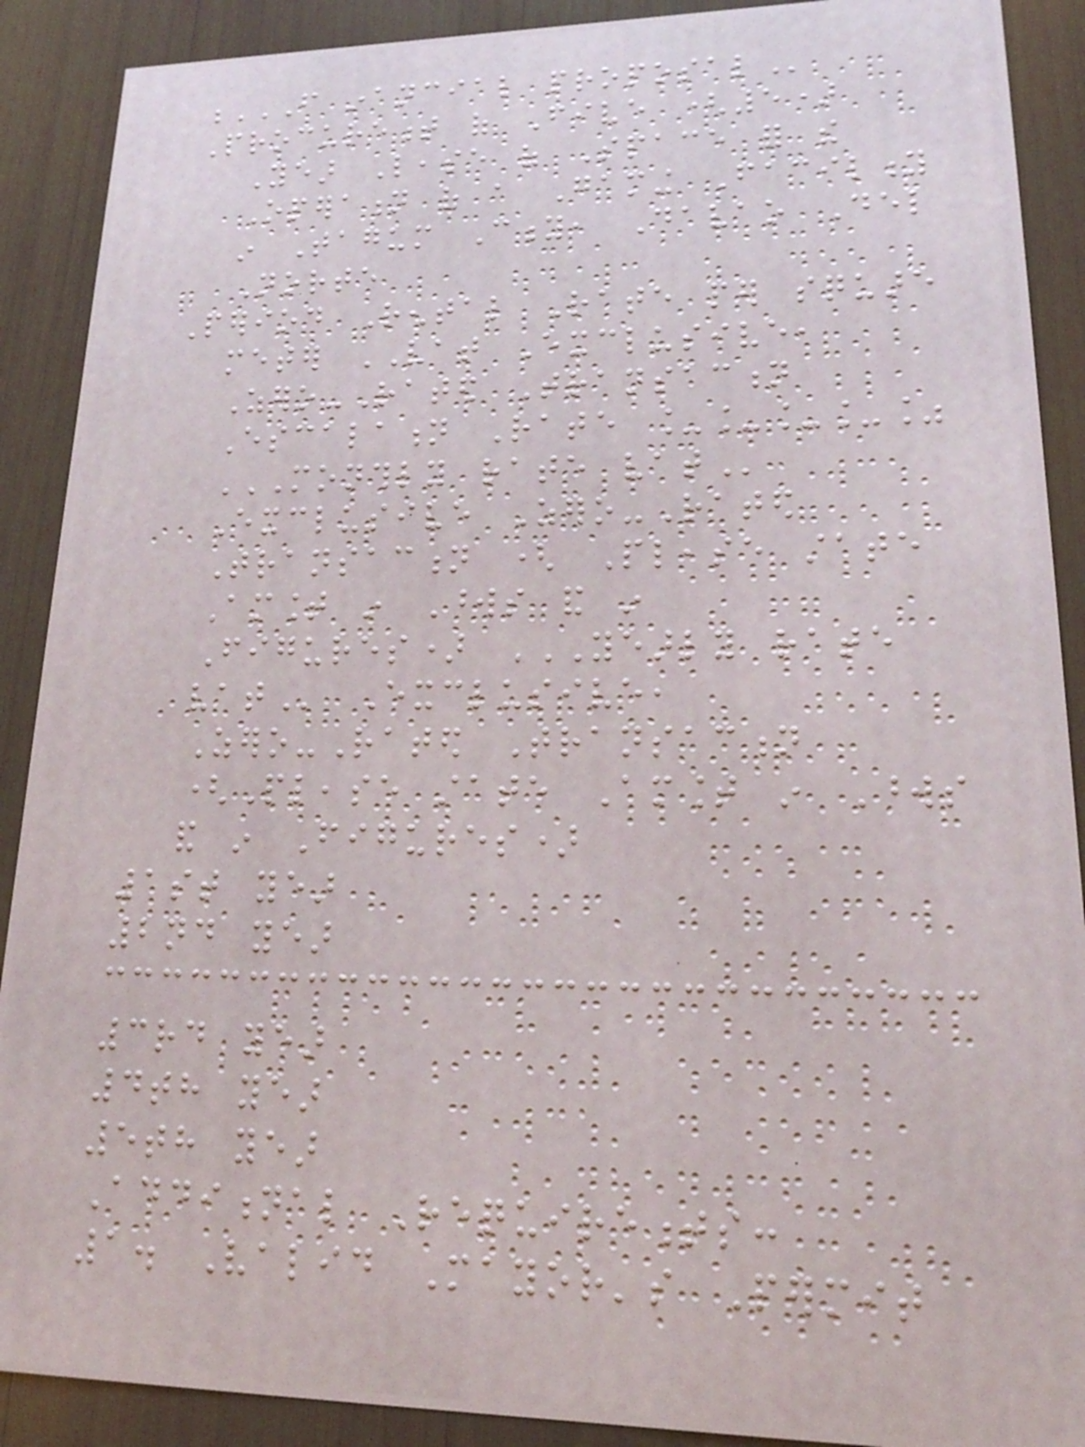F INANCIAL PROPOSAL
Procurement of Five (5)
Year Lease of Space for the
Operation of a Gaming Facility
in Tagum City, Davao Del
Norte
Period Rental Rate per square
meter VAT Exclusive,
Zero-Rated Transaction
Escalation Rate ____%
MONTHLY RATE VAT
Exclusive Zero-Rated
Transaction ( Please state
Amount in Words and in
Figures) YEARLY RATE
VAT Exclusive,
Zero-Rated Transaction
(Please state Amount in Words
and in Figures)
1st year
2nd year
3rd year
4th year
5th year
Additional Requirements:
1. Valid Mayor's Permit
